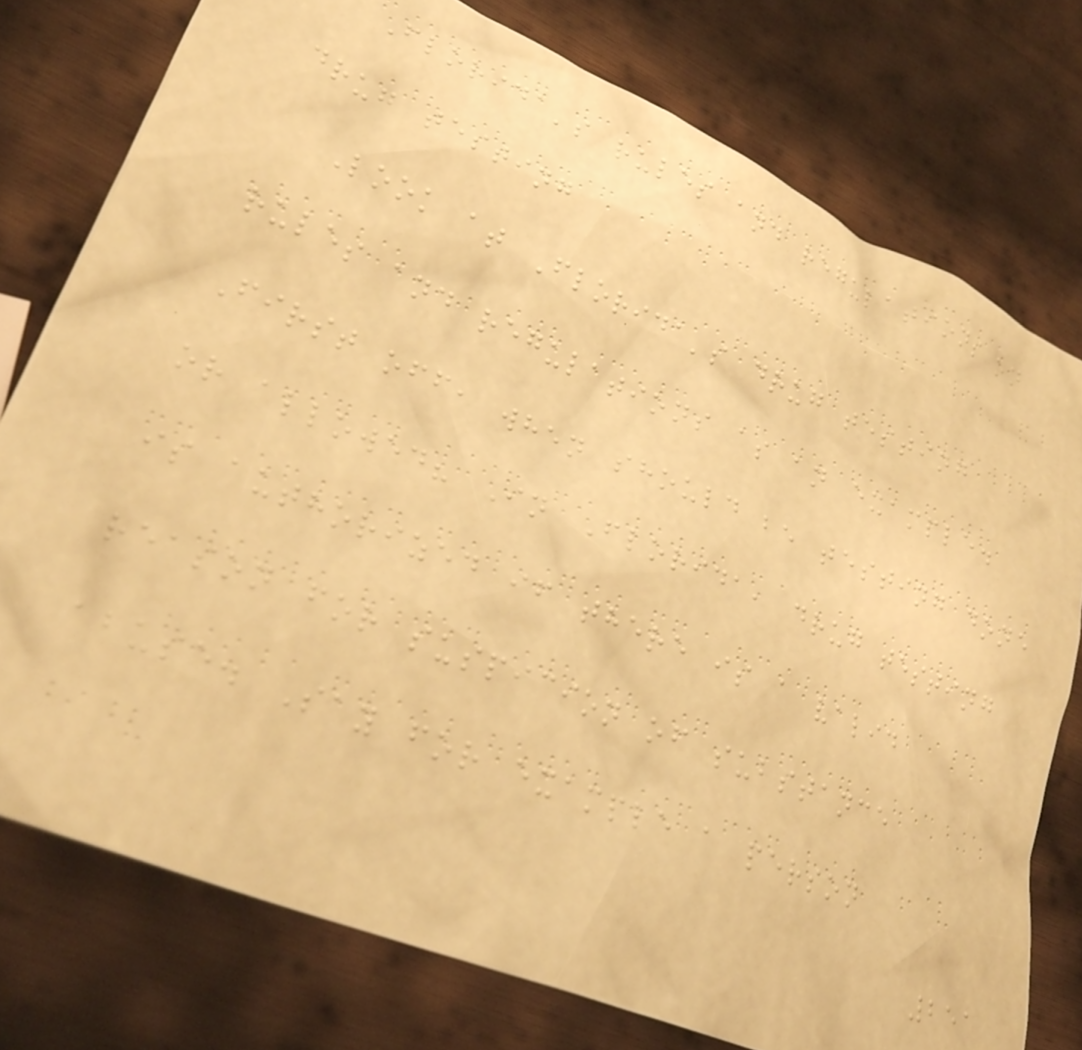Florida's rules and regulations on
drug testing
Look at Florida's drug testing
rules and regulations as an example.
First off, when should be testing done
or allowed? In Florida, drug testing
is authorized if there is a valid
reason for suspicion of substance
abuse. Say for example a person
251
